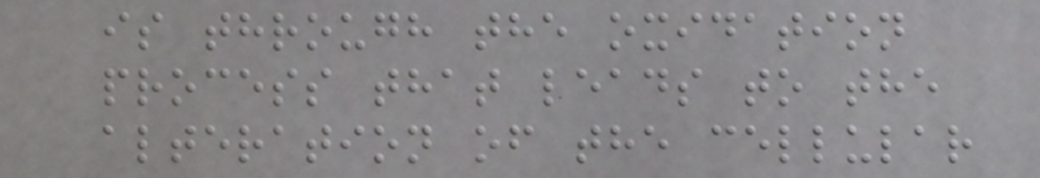is through the oxidation
process that leads to the
alteration of the cellular
